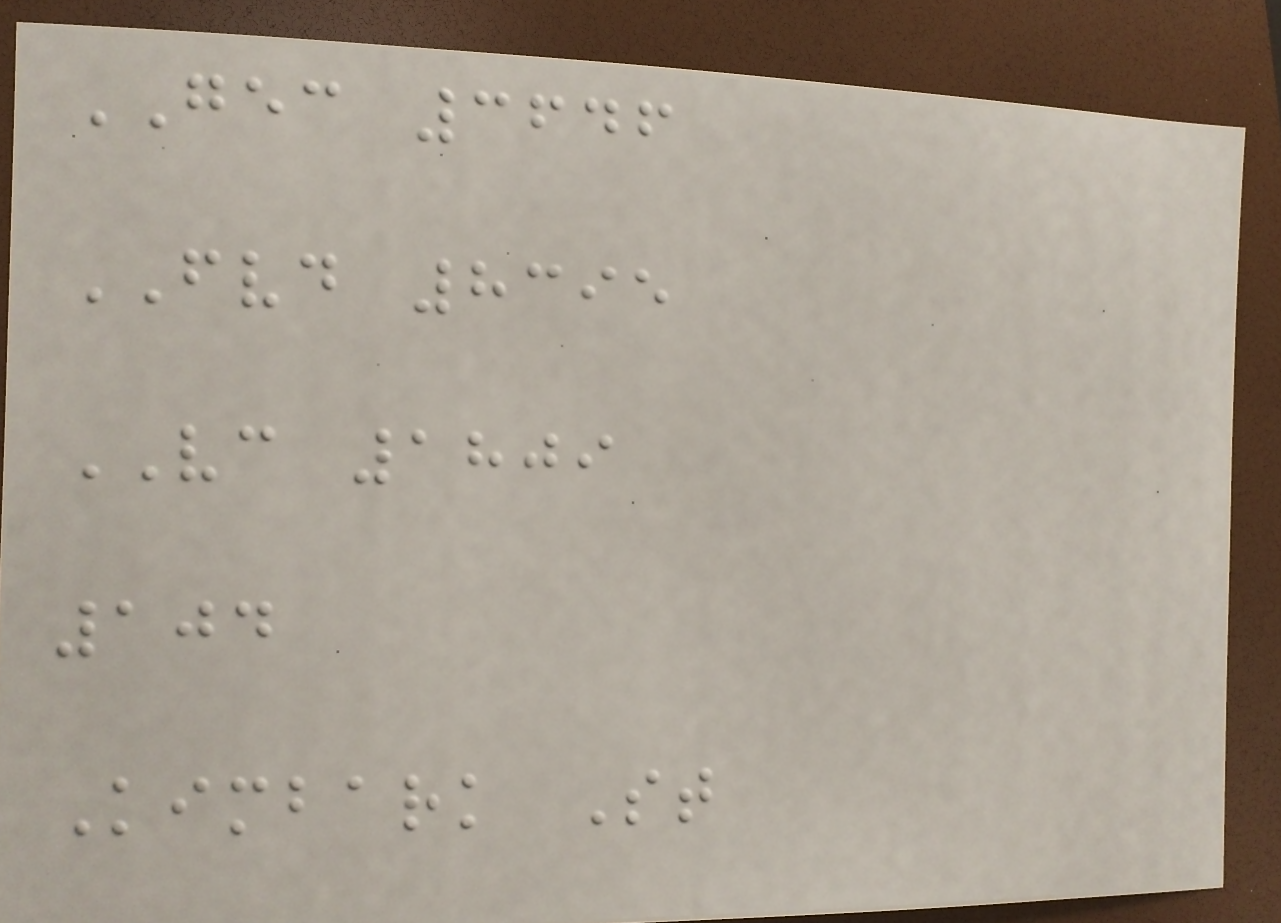GEC 3646
FVD 8395
VC 1809
104
Kimbark St
